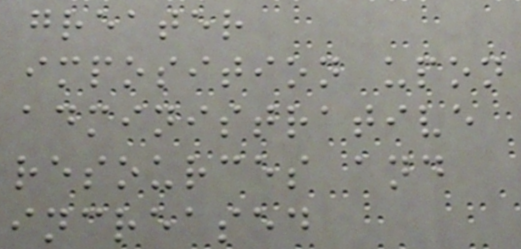greater
imposition upon
administrative
resources and
increased
